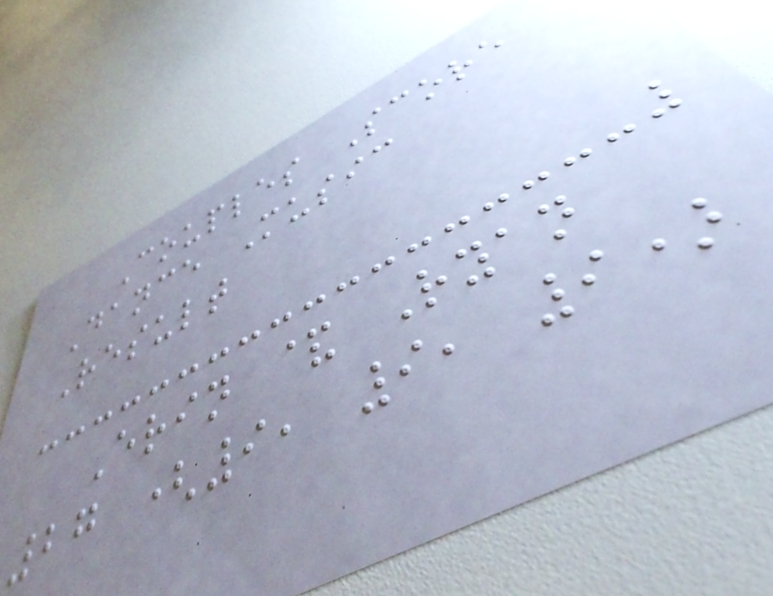Couples Score
Dance Music
Result
Erin & Ryan
27 (9, 9, 9)
